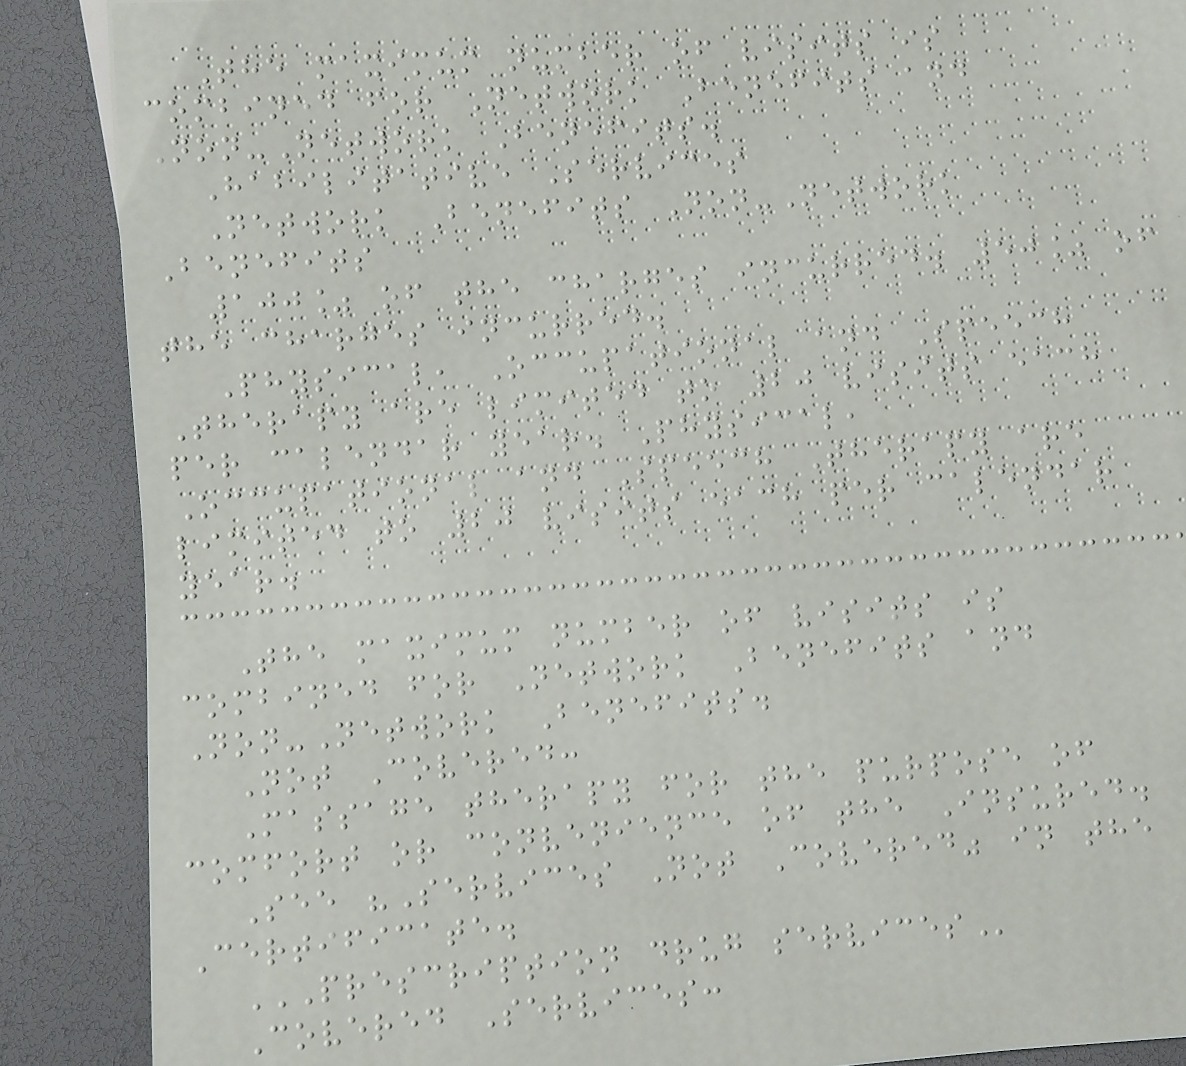The maximum number of visits is
combined for Network Benefits and
Non-Network Benefits.
Habilitative Services
Network Benefits Non-Network
Benefits
100% of the charges incurred. 50% of
the charges incurred.
Physical, Occupational and Speech
Therapy are limited to 20 visits each
per calendar year. Physical,
Occupational and Speech Therapy are
limited to 20 visits each per calendar
year.
The maximum number of visits is
combined for Network Benefits and
Non-Network Benefits.
Not Covered:
Massage therapy for the purpose of
comfort or convenience of the Insured.
See "Services Not Covered" in the
Certificate.
PRESCRIPTION DRUG SERVICES
Covered Services:
